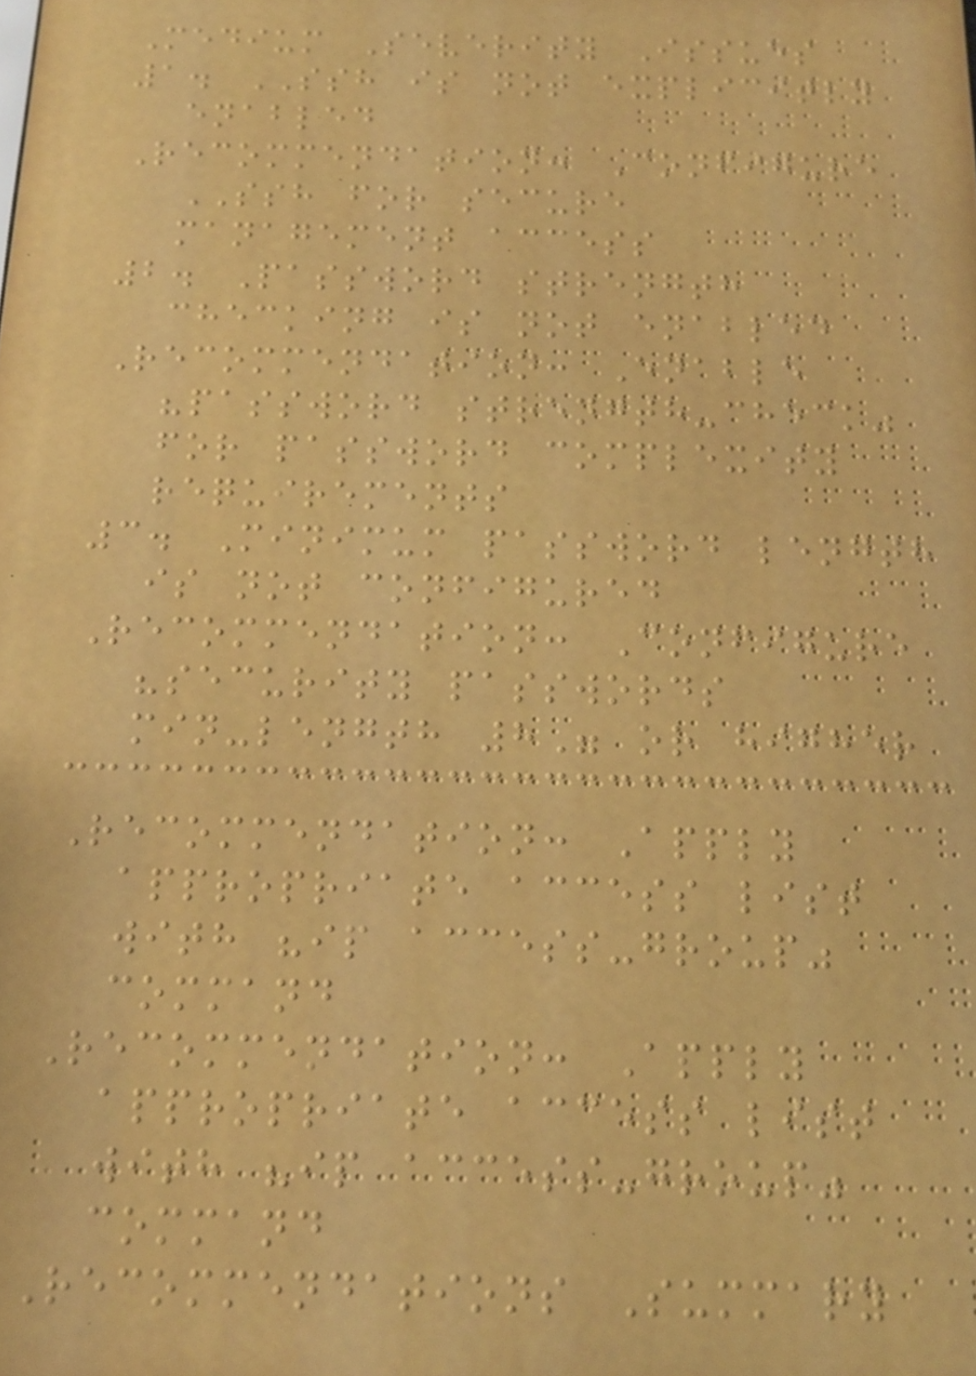Medium Severity Issues
1. SSH is not explicitly
enabled
Recommendation: Configure
SSH for secure
management access
2. Password strength
checking is not enabled
Recommendation: Enable
"password strength-check"
for password complexity
requirements
3. Minimum password length
is not configured
Recommendation: Configure
"security passwords
min-length 8" or higher
Recommendation: Apply
appropriate access list
with "ip access-group"
command
Recommendation: Apply
appropriate access list
with "ip access-group"
command
Recommendations Summary
